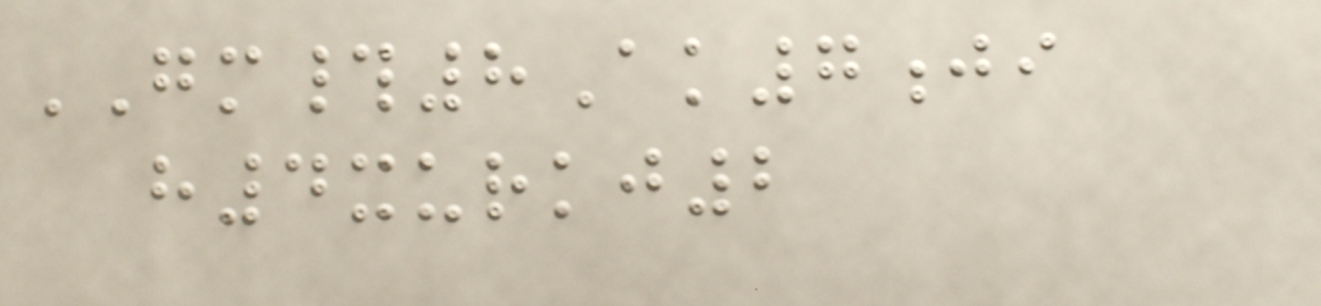GM#8Ak7ji
h4xurkj2
